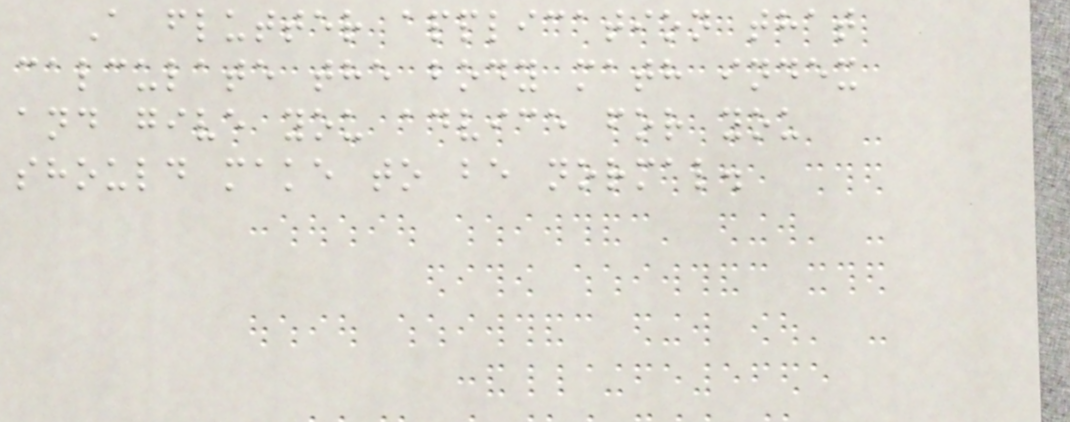A flutter application that
calculate the body math index
and give you advice for you
should make to be normal.
